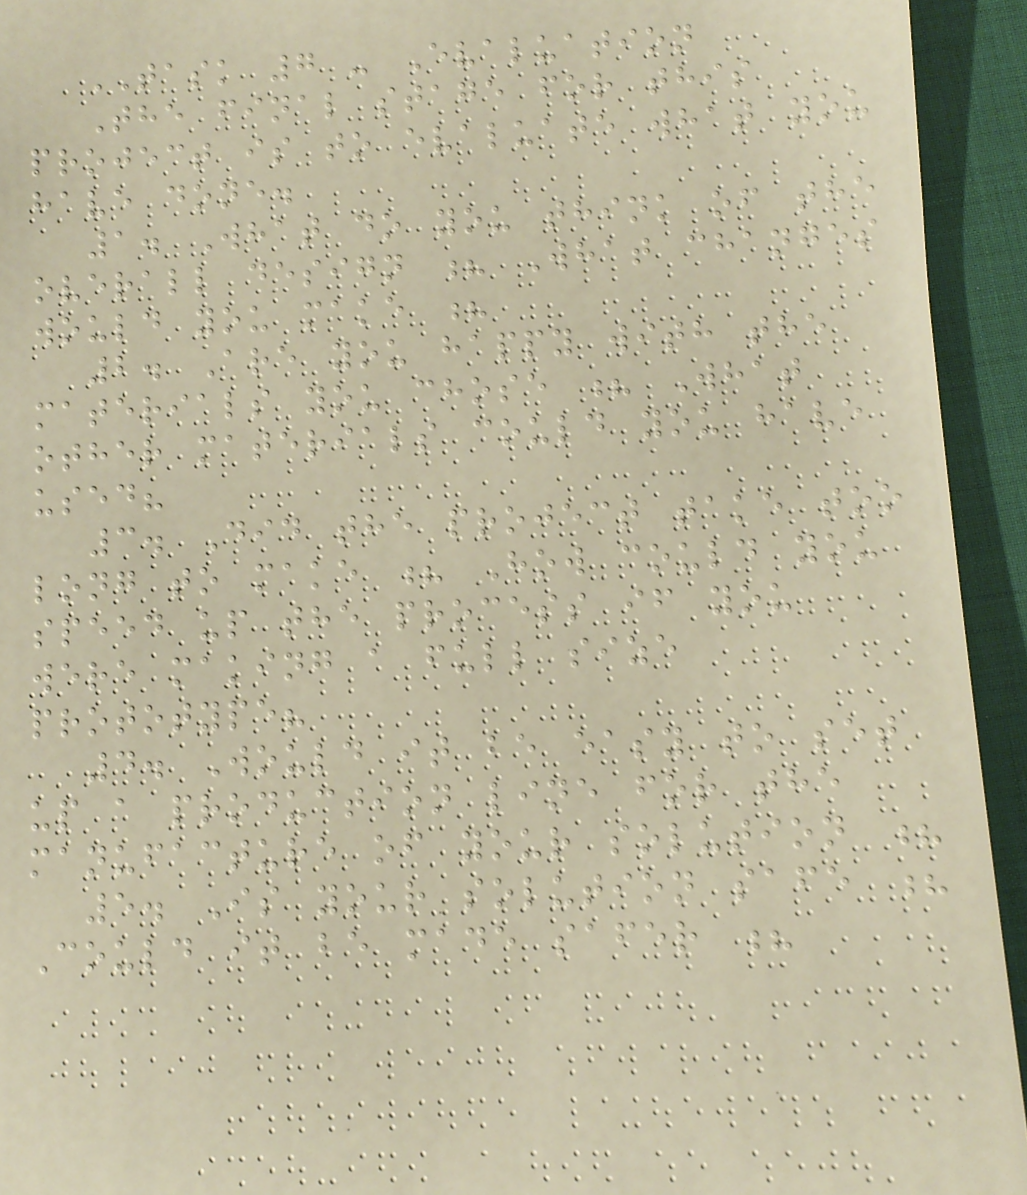TASK 7 - Evaluation
The final stage for this
project is to evaluate what you
have done.
1. What do you think of the
overall design ? What changes
would you make ?
2. Are you happy with the
materials you chose ? What
other materials could you have
used?
3. Did the project take too
long to make ? How could you
speed up the process if you
were making a full size
prototype?
4. Would it be easy to set
up a production line for the
manufacture of your solution ?
5. Is your solution safe ?
Could it be made safer ?
